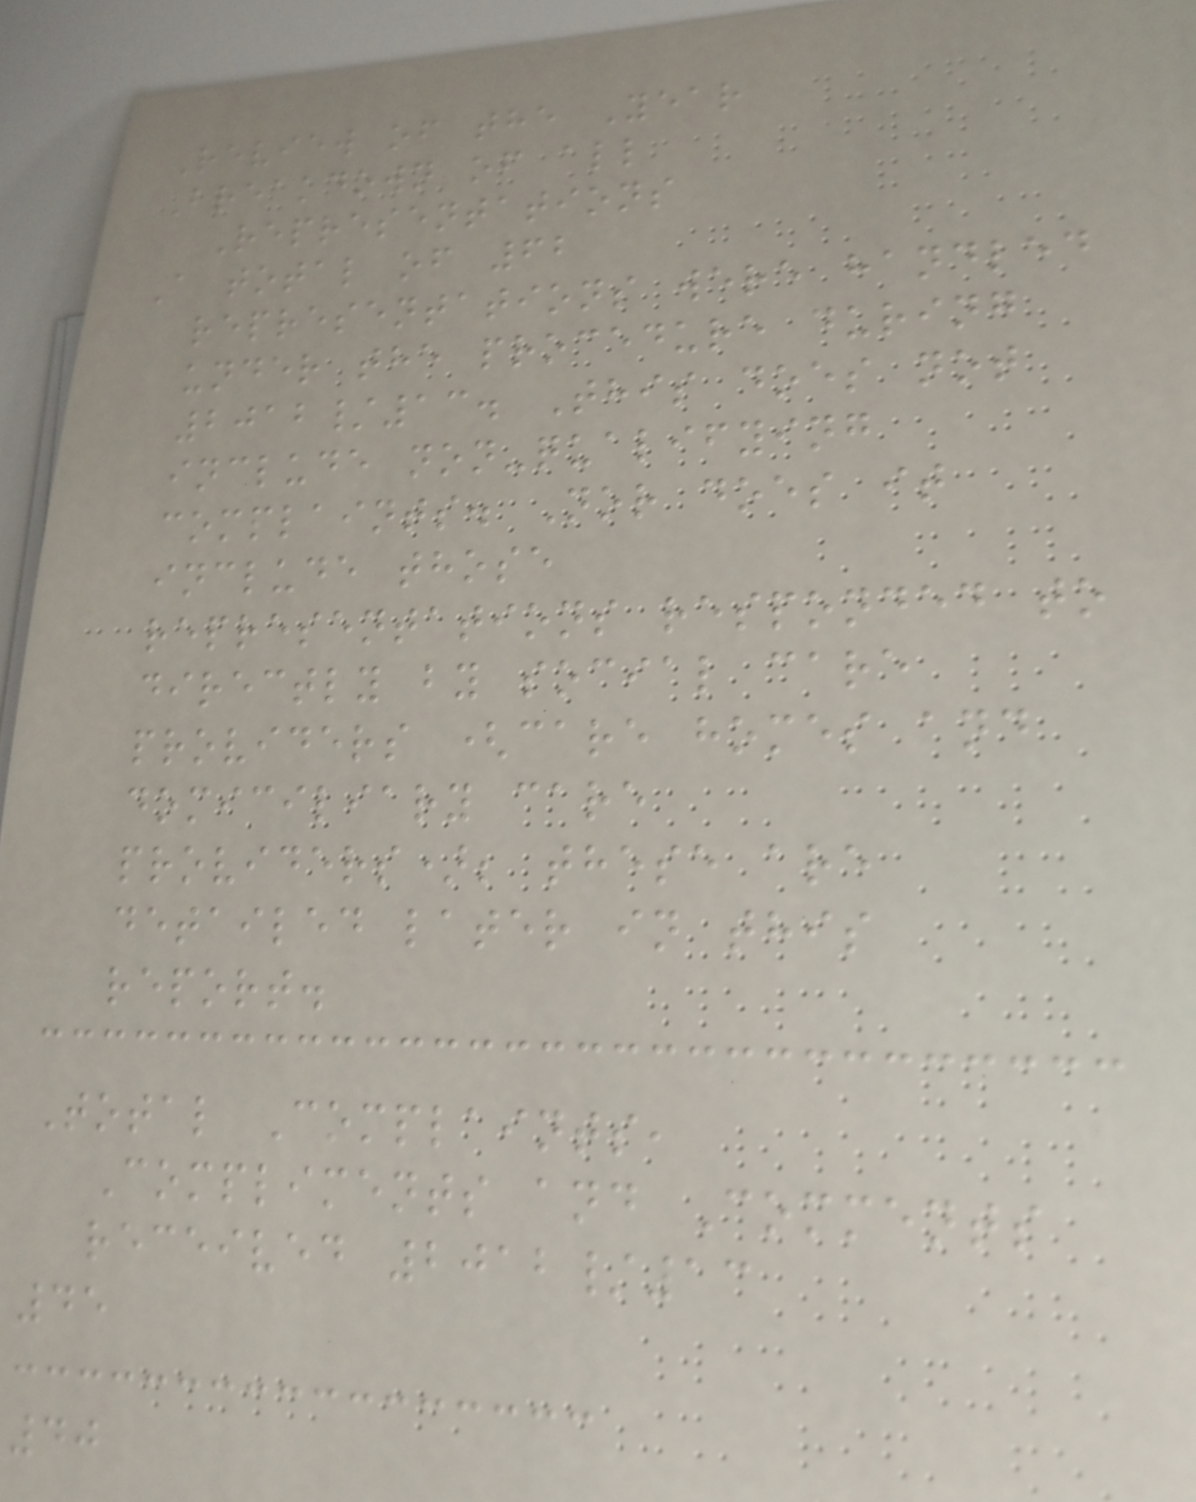Review of the Year
Breakdown of all
Representations
A total of 62
representations were handled
under the procedure during
2012/13. This does not
include non-qualifying
complaints. Nor does it
include those
representations responded to
directly by social care
providers (care homes and
domiciliary care
providers); these are
detailed later in this
report.
Total Complaints,
Compliments and Comments
received 2012/13
45
40
